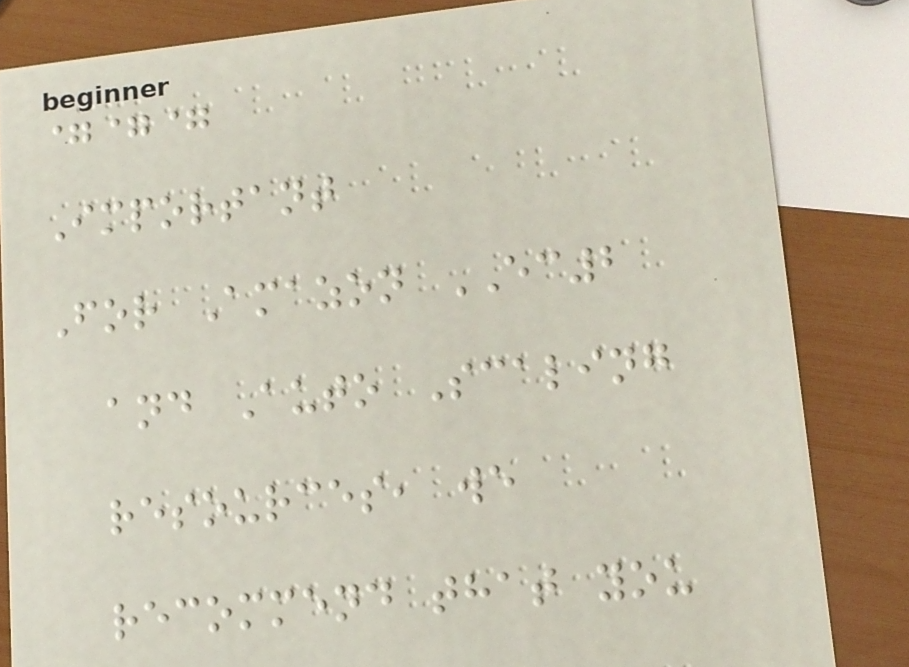===
Important
For Amazon EC2
and Auto Scaling
resources, we
recommend that you
